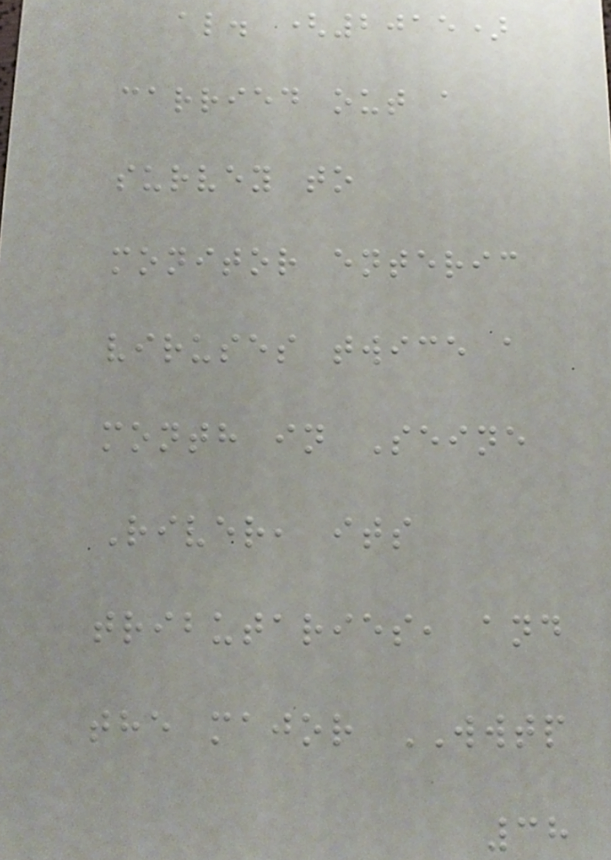al. (2015)
carried out a
survey to
monitor enteric
viruses twice a
month in Seine
River, its
tributaries, and
the major WWTP
38
